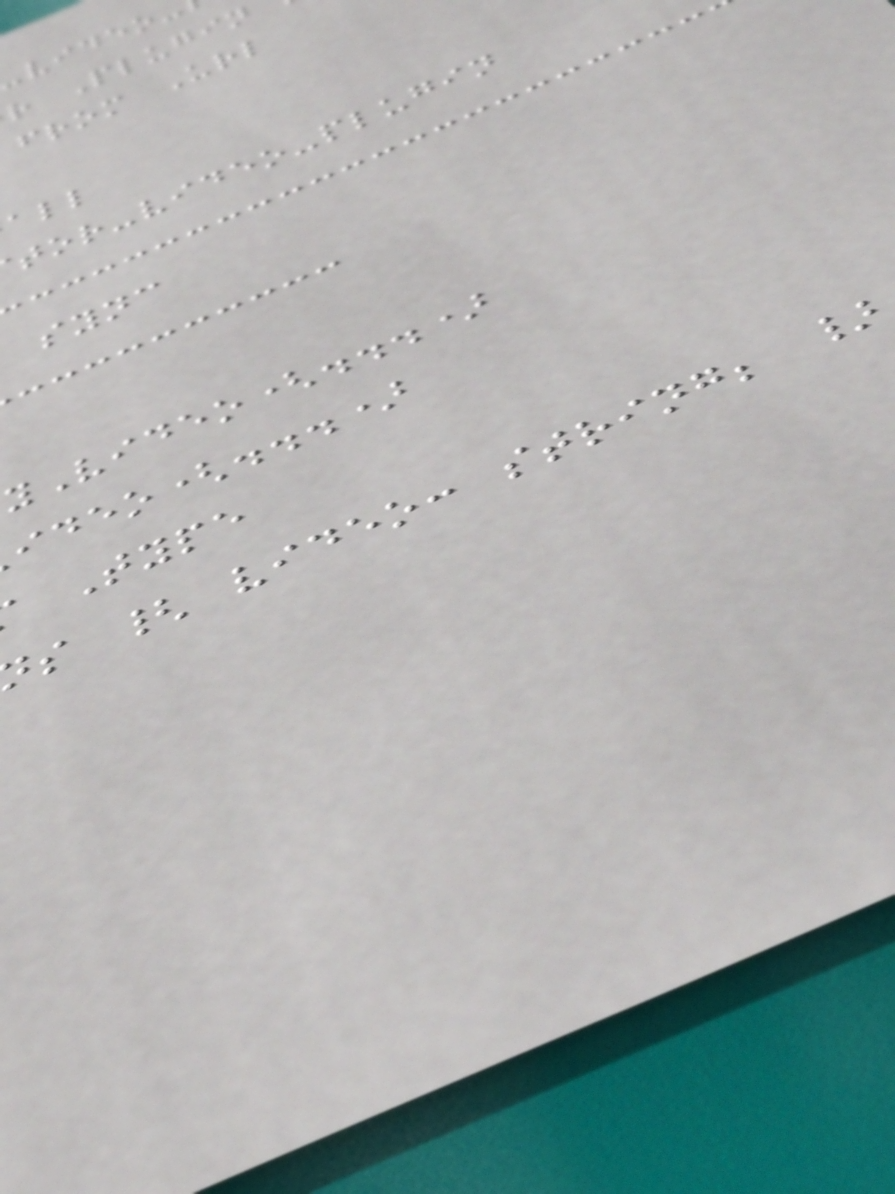r Plugin
from Url
tor-video-plugin
sync
yVideo(...)
ideo(...)
Type
s { video: string; }
